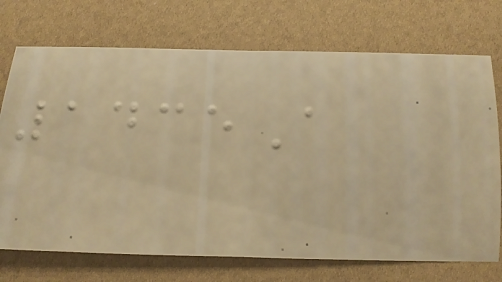1435A
